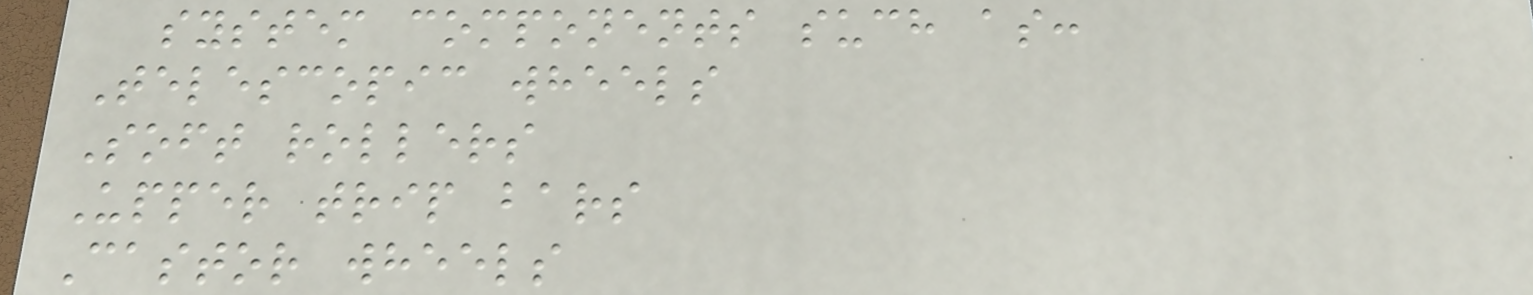system components such as:
Telescopic wheels
Soft rollers
Upper trip bars
Castor wheels
